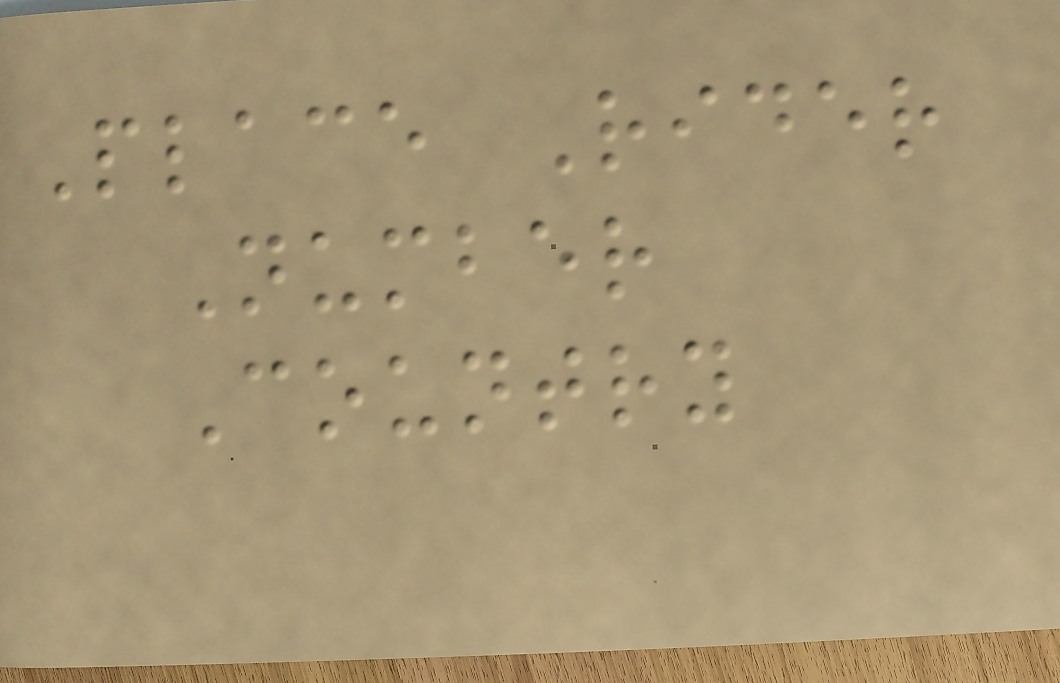Place Rider
Number
Country
